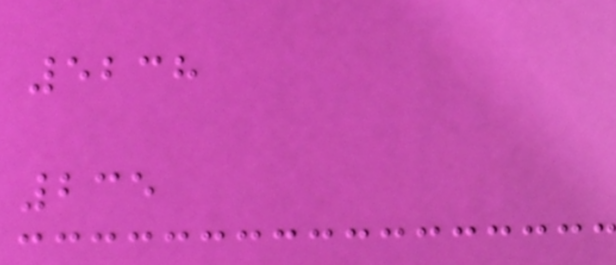5238
235
